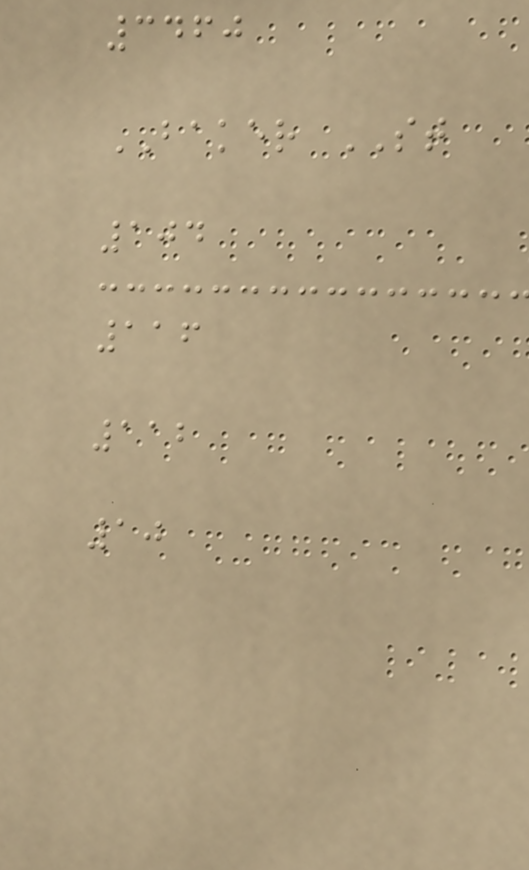3460
BAKER ST
104
116
112
10
